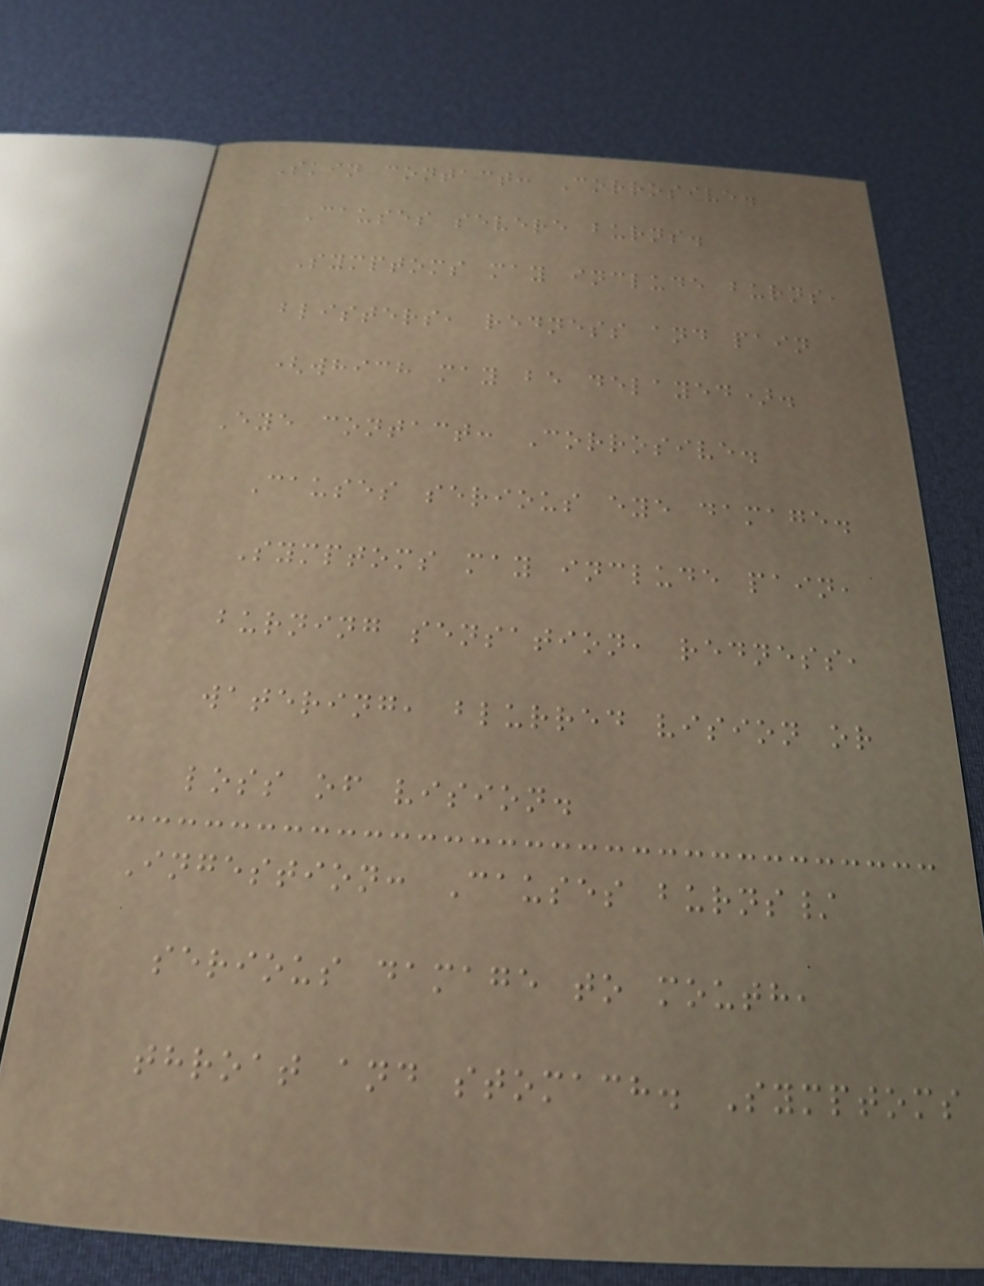Skin contact: Corrosive.
Causes severe burns.
Symptoms may include burns,
blisters, redness and pain
(which may be delayed).
Eye contact: Corrosive.
Causes serious eye damage.
Symptoms may include pain,
burning sensation, redness,
watering, blurred vision or
loss of vision.
Ingestion: Causes burns/
serious damage to mouth,
throat and stomach. Symptoms
